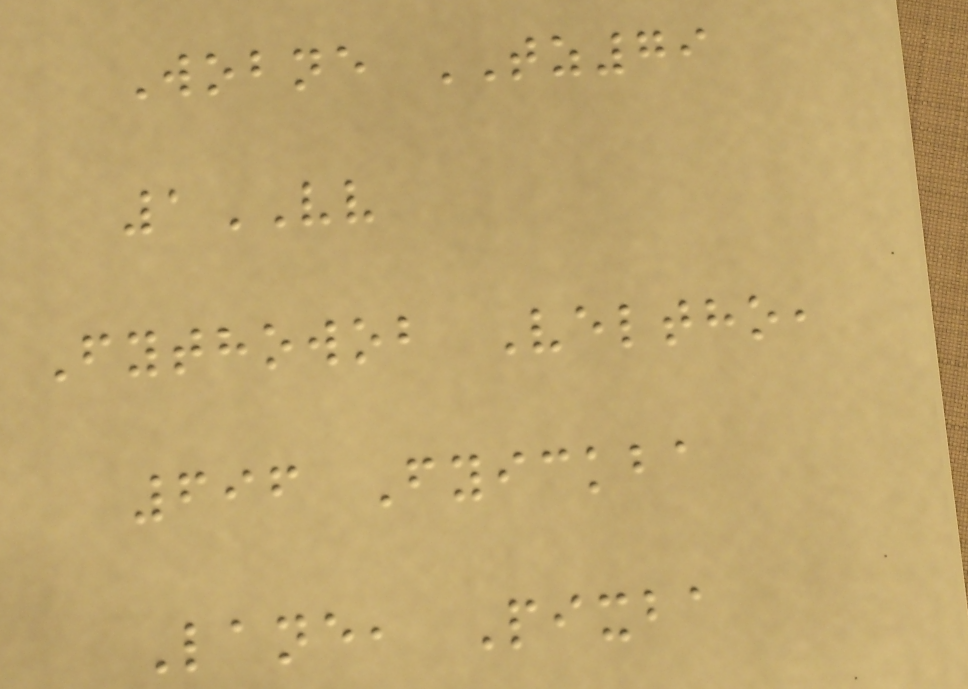Wobne TZ79
1VV
Fythowob Veltho,
696 Fyickba
Lane, Pixba
